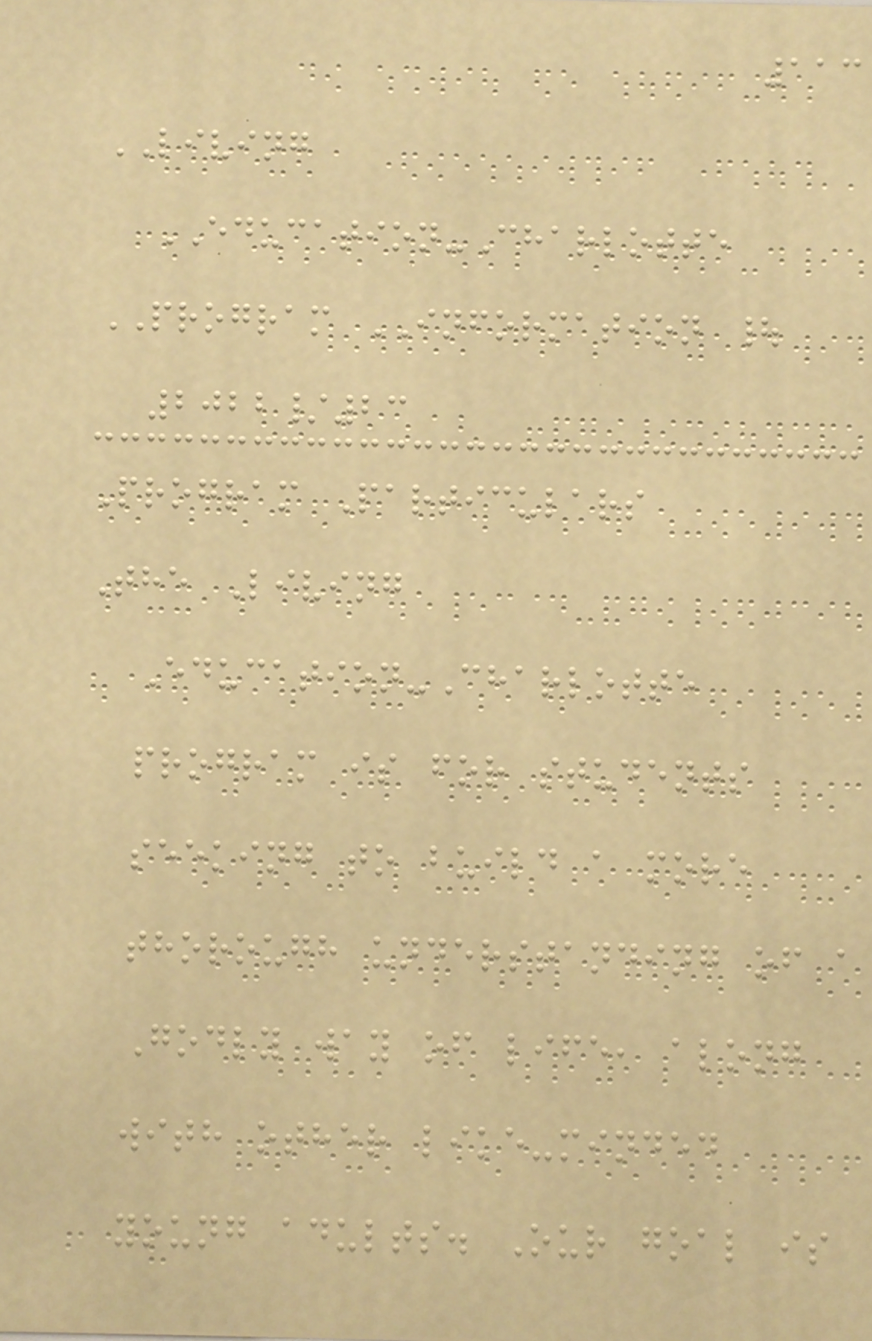113
LIVING
EDUCATION-Charlotte
PROGRAM INFORMATION |
2022/23
Program Particulars
The Living
Education-Charlotte
program is for students
seeking to build a more
thorough understanding of a
Godly way of life, along
with other like-minded
young adults. Our goal is
